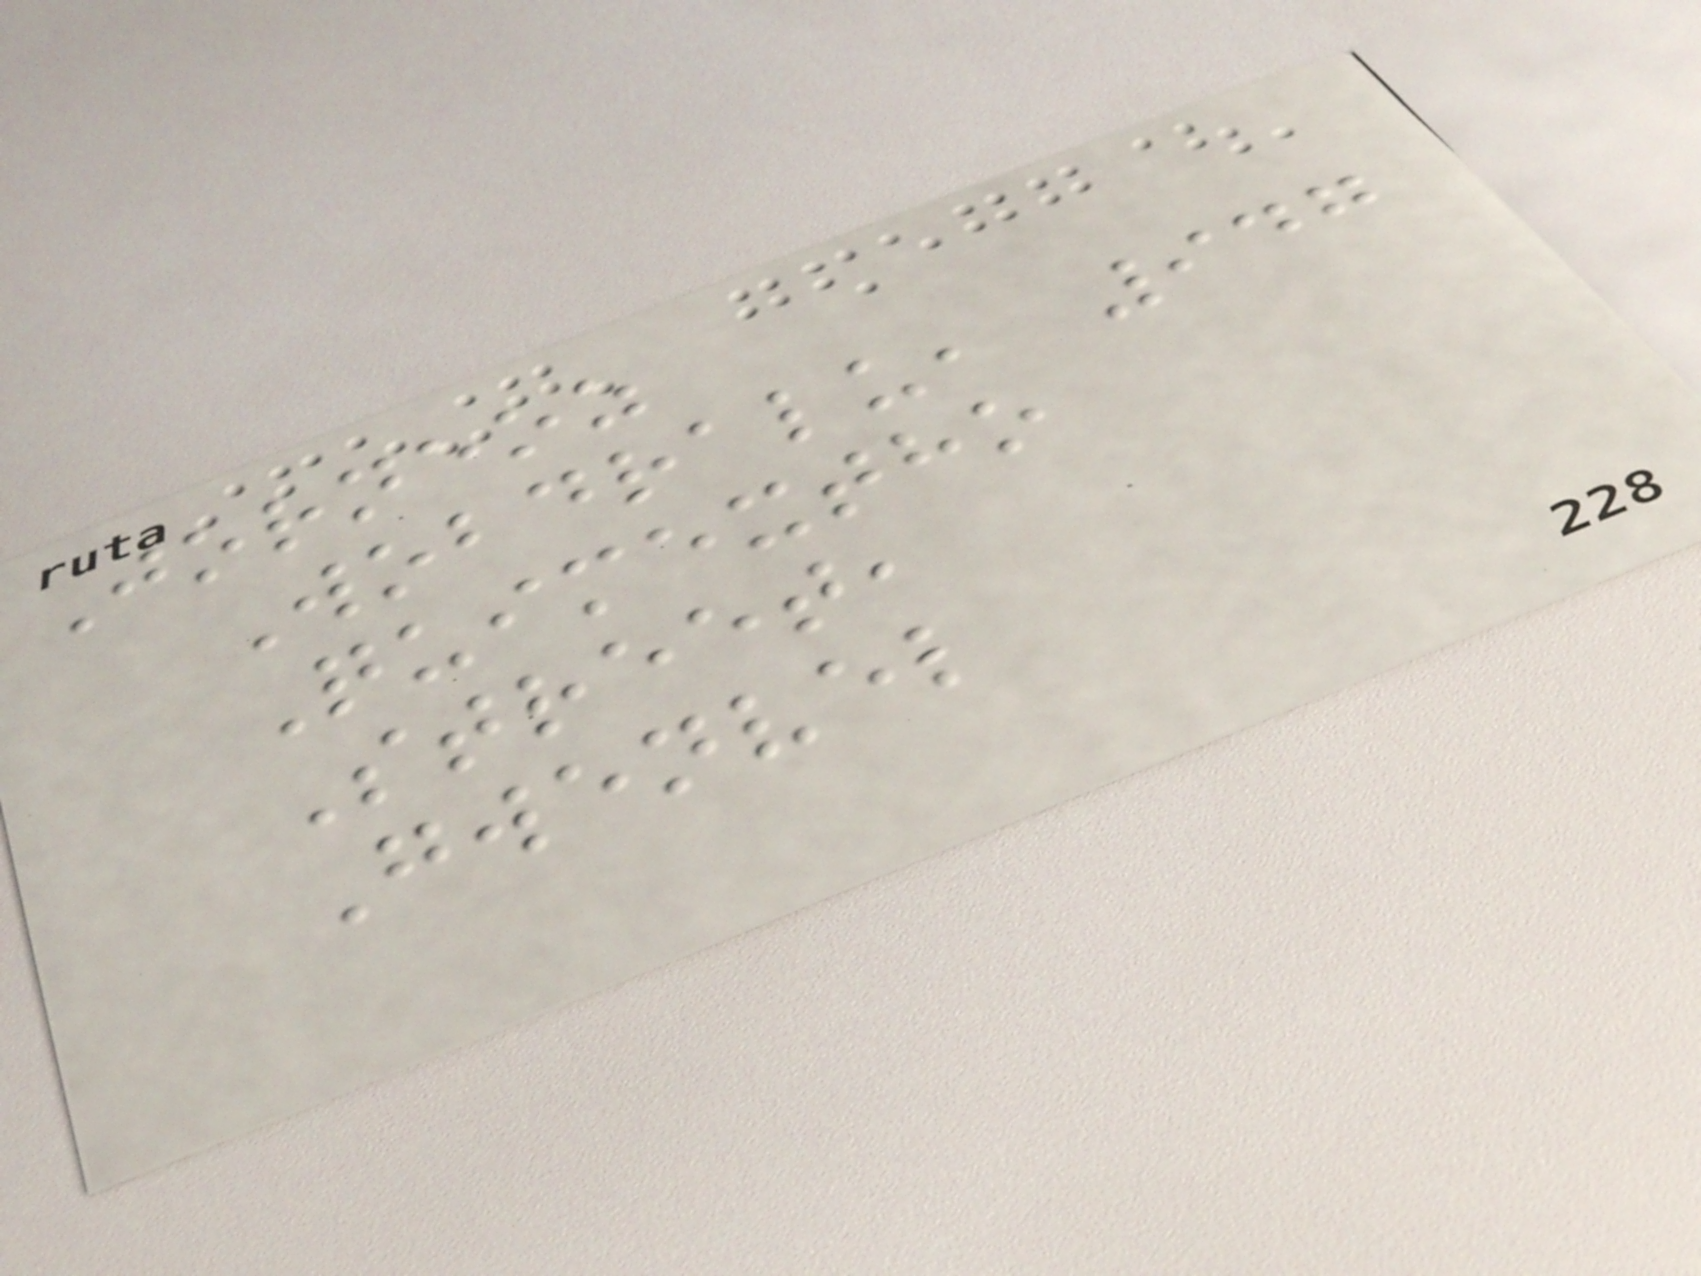Jorneoz
Wobdralu, 947
Quimextho
Street,
Gwenvel
